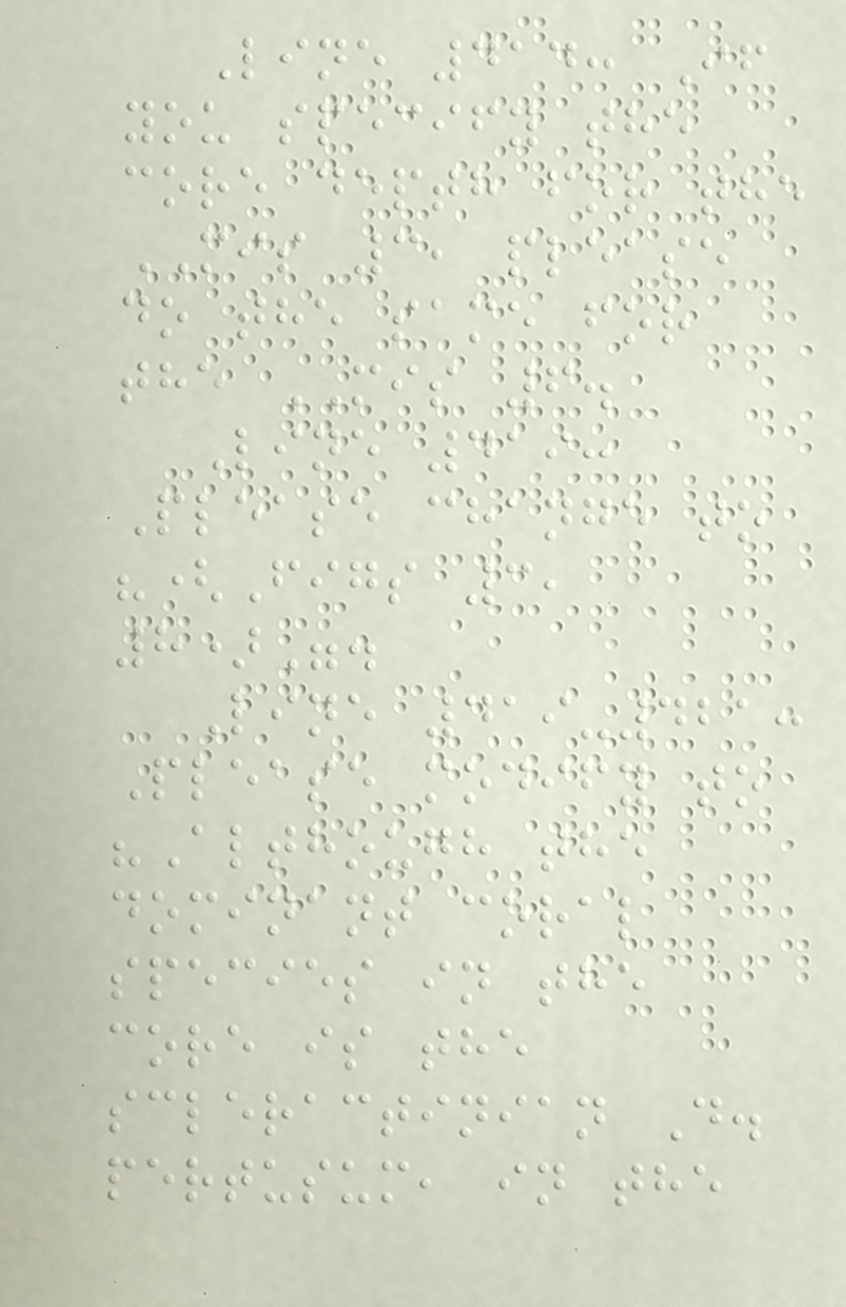Line 414: If
you specify the
core depth for the
MIS 3, please
do the same for
the MIS 6.
Line 419:
Please change to
"(Figs 3,
8)".
Line 419-421:
Please modify to
"Although the
dominant coral
species in the
core is the
scleractinian D.
pertusum, in the
